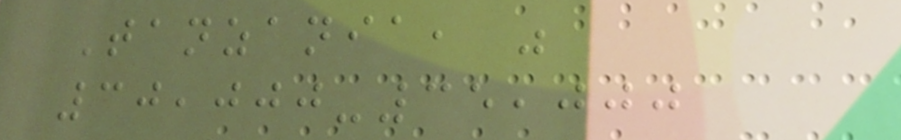Tanzania, was
30,000-35,000
